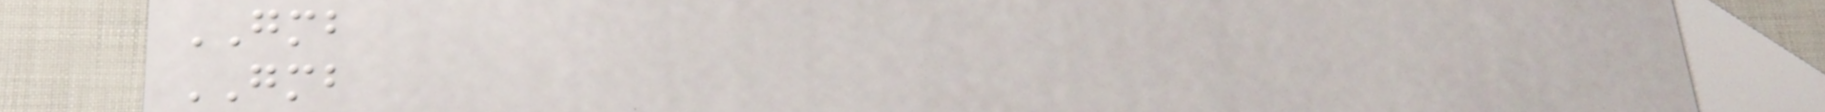GMB
GMB
